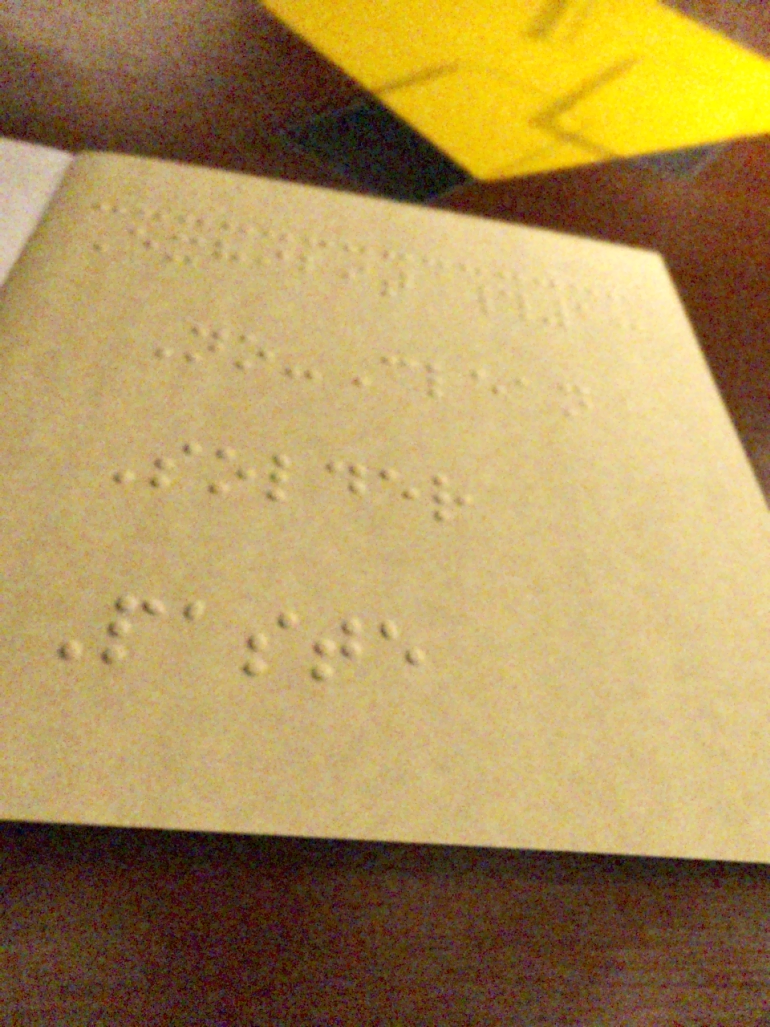Exhibit #1:
No-Clean
Solder
Paste
